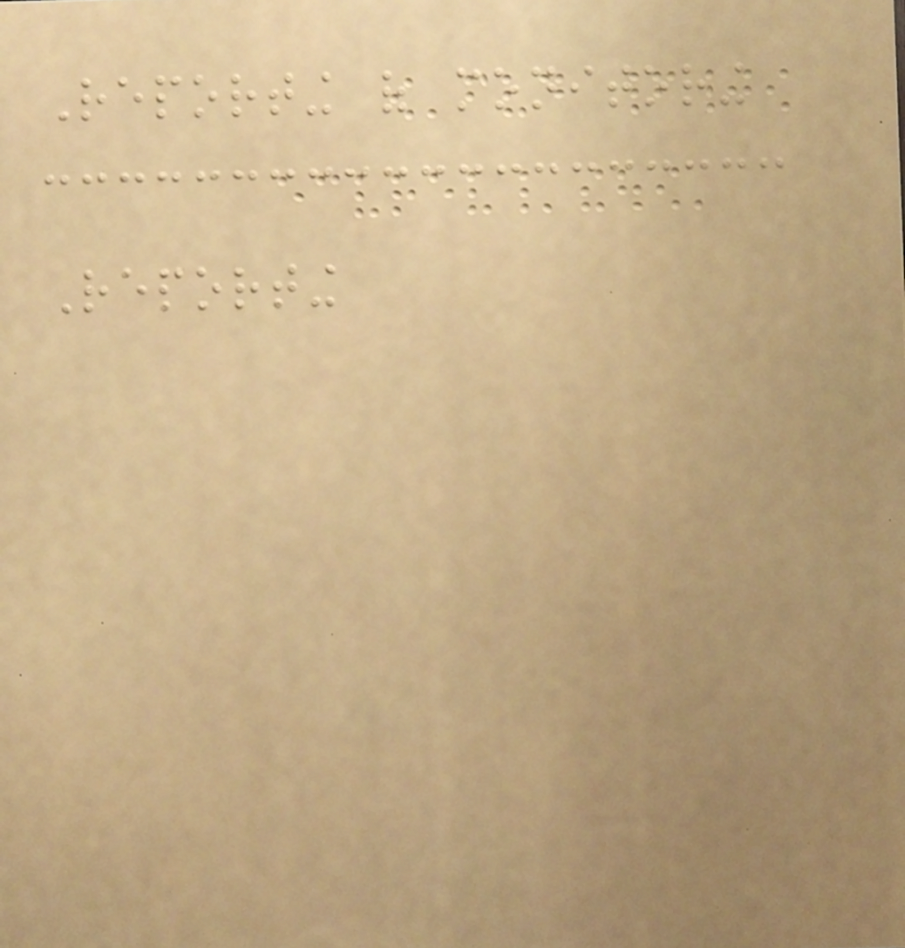Reporting of monitoring
Reporting
